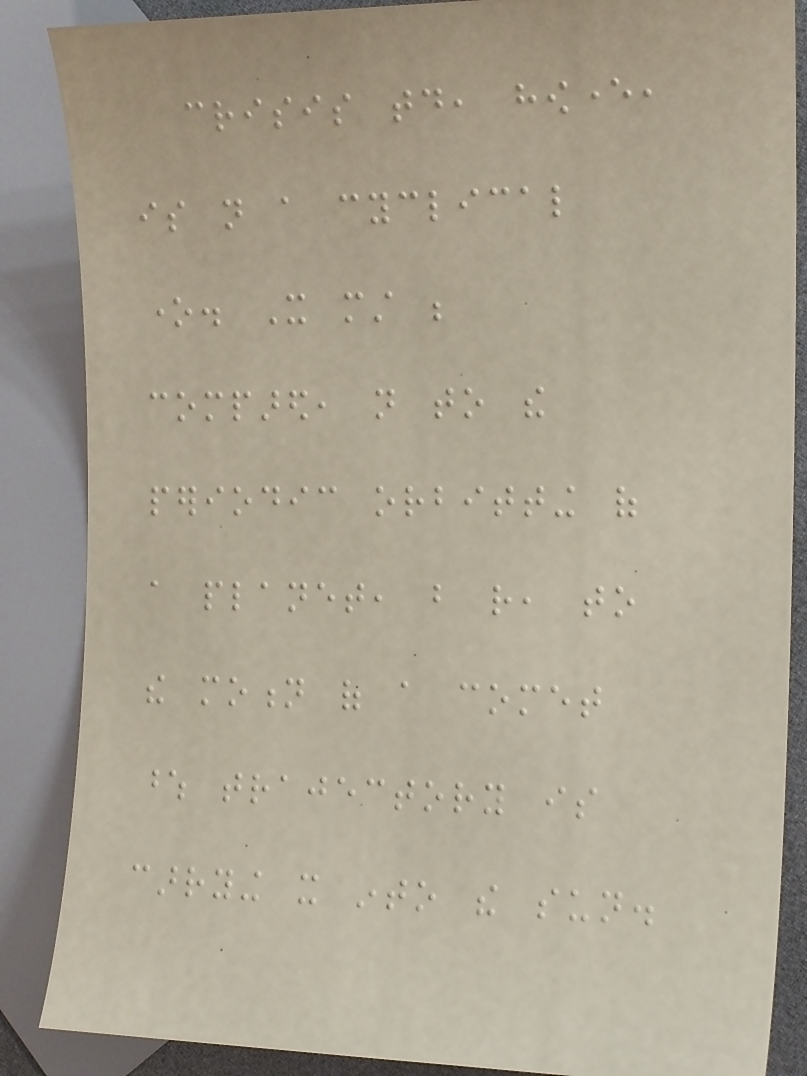crisis today, however,
is not a cyclical
one. It must be
compared, not to the
periodic orbitting of
a planet, but rather, to
the motion of a comet
whose trajectory is
carrying it into the sun.
